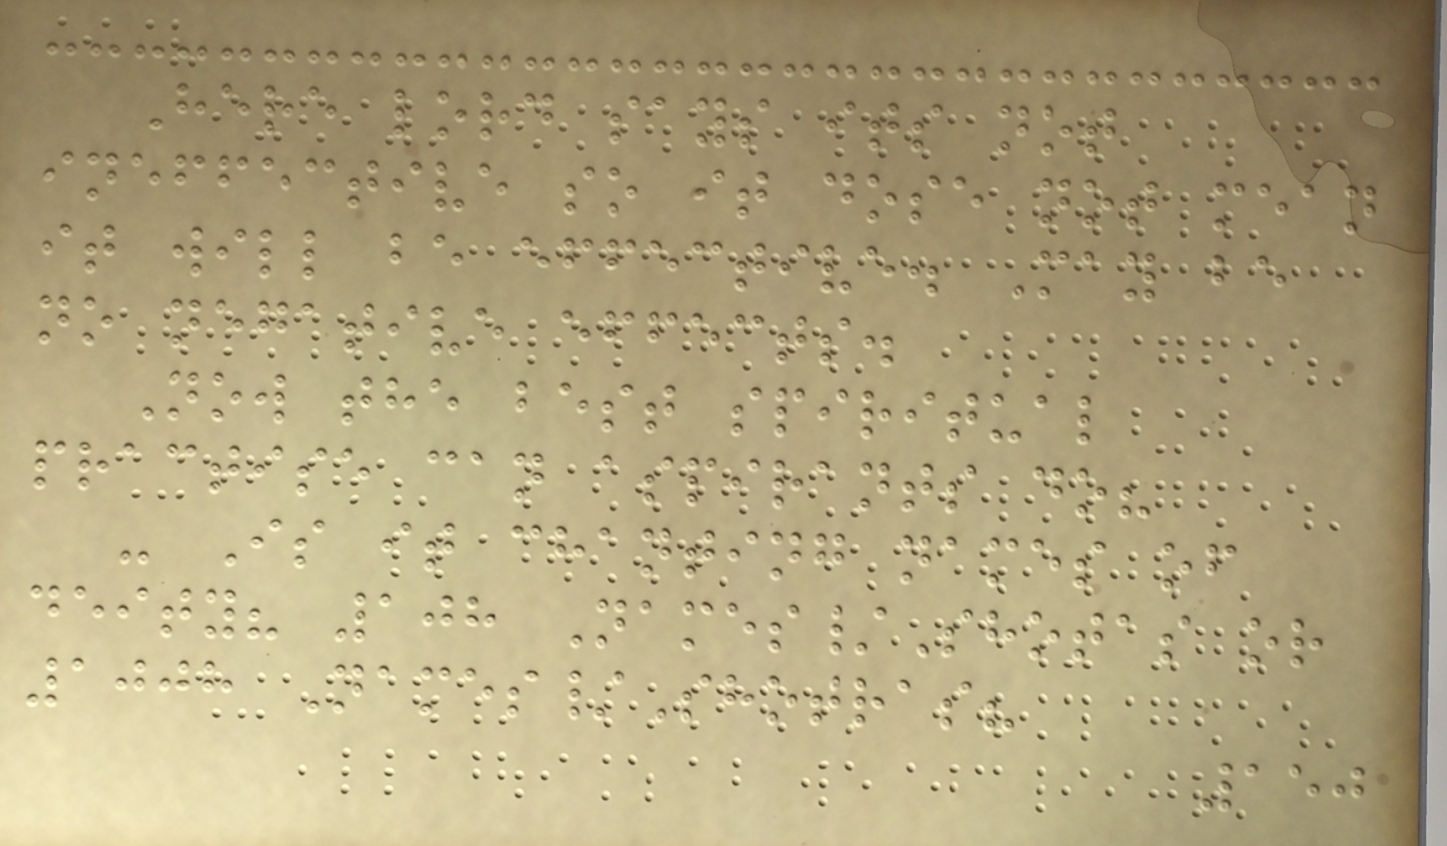Here lord says its not
ineffective so it dose not mean
it will be effective. May be
no negative effects.
Now the best spiritual
practise can aspirants do?
- Is it chanting names of
deity? 108 Names/Shotas or
1008 Names/Shotras?
150
